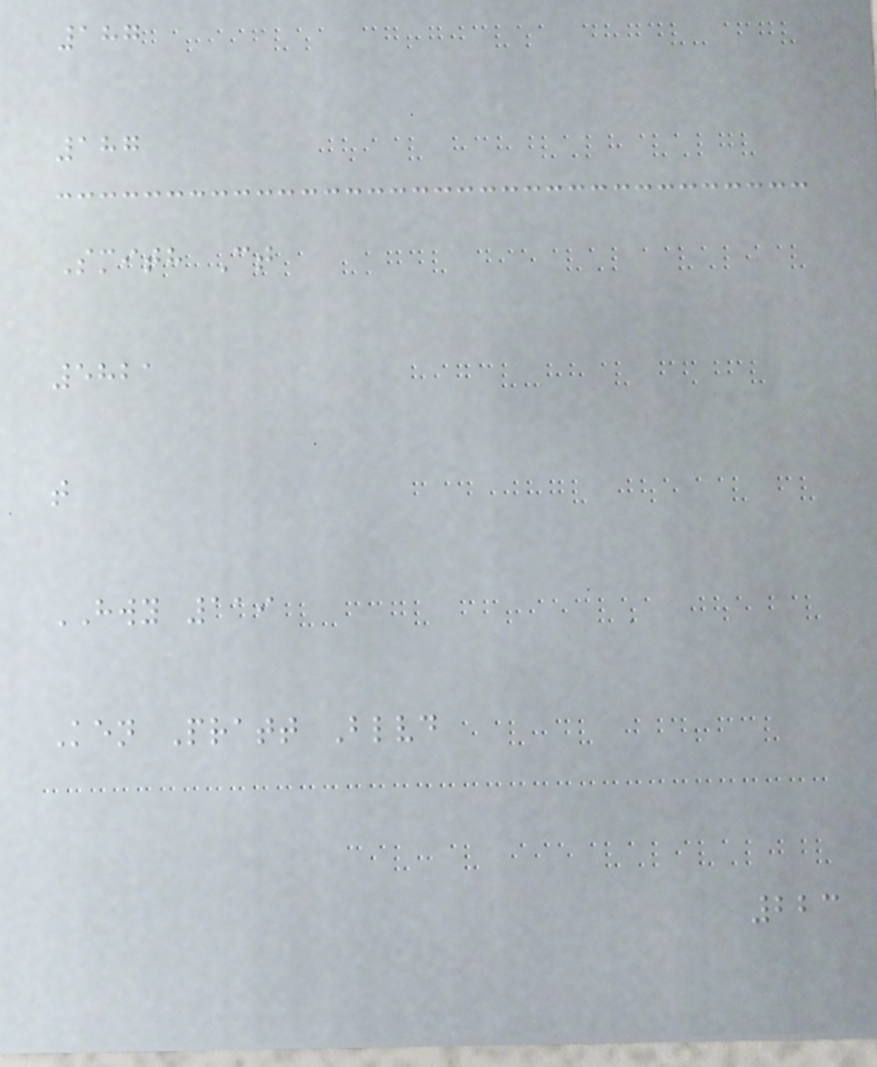187
187
Smith Ct
5821
t
HWY 119
Ken Pratt Blvd
223
